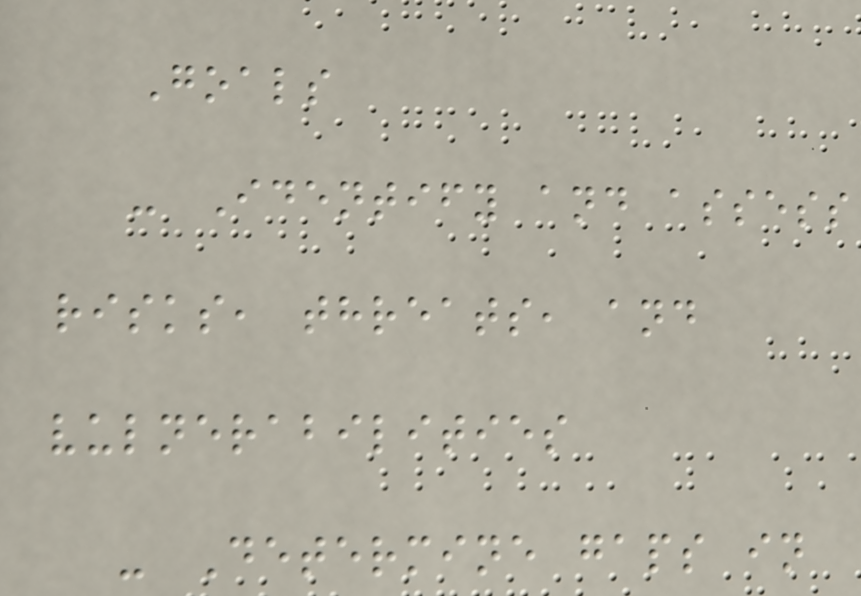Goals
- Identify and assess
risks, threats, and
vulnerabilities
- Determine gaps in
